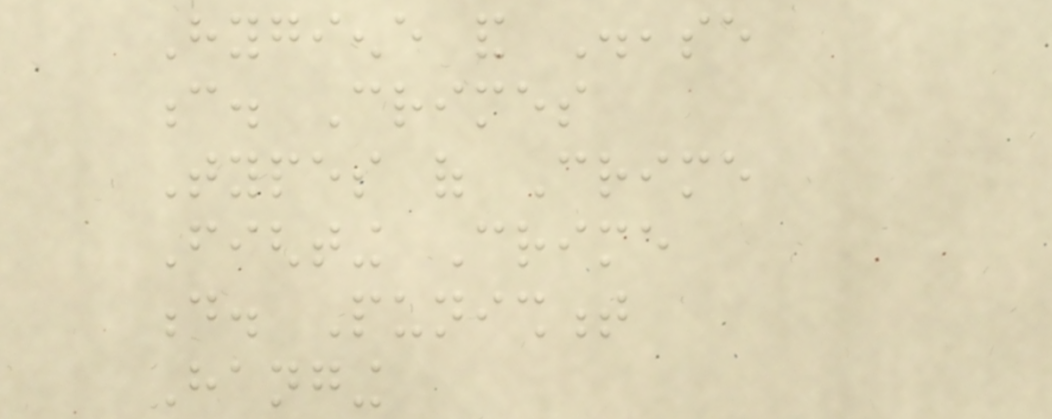Hygiene and Disease
c. Crimes
Types of Crime
Fighting Crime
d. Punishment
Hanging
